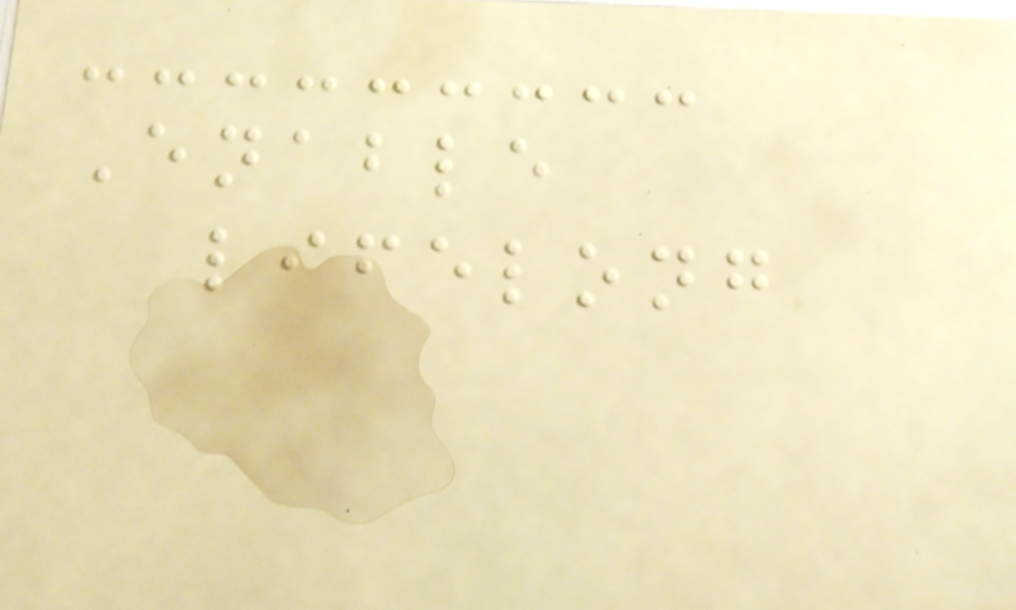Enable
lifelong
